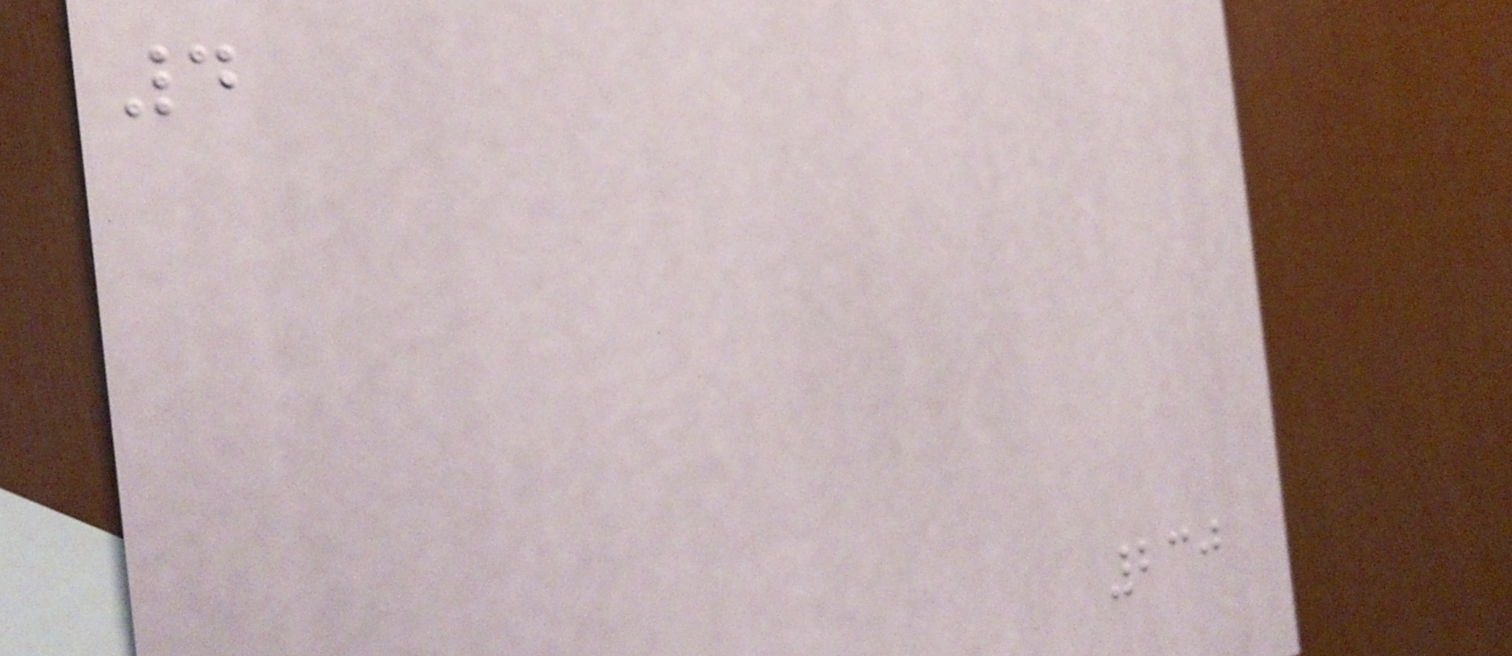4
230
